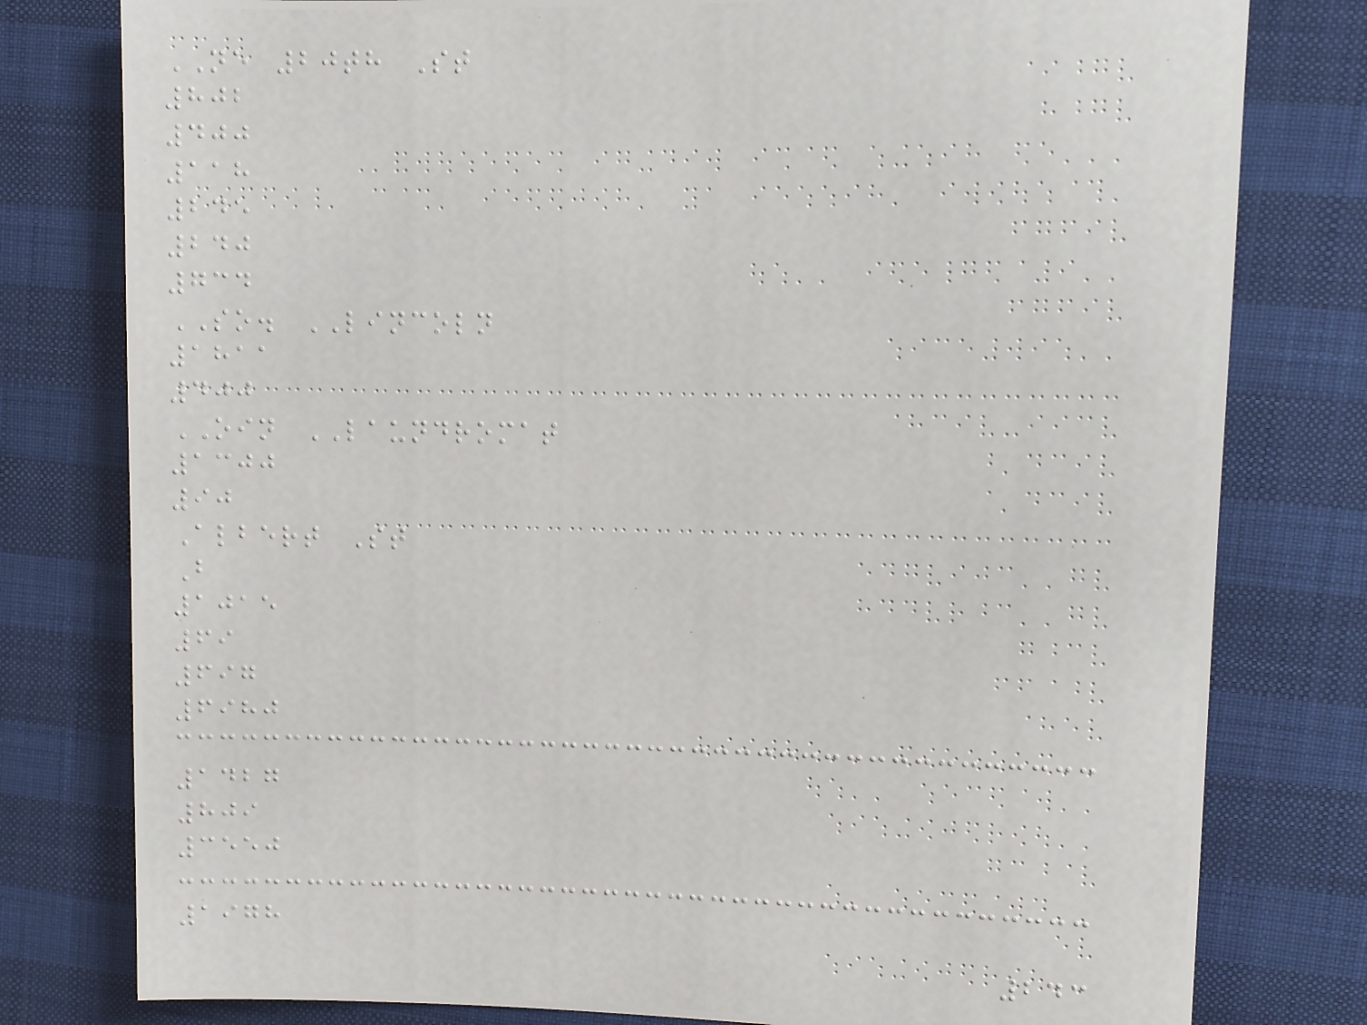NE 20th St
802
400
118
245
240
734
SO. LINCOLN
1811
400
OIN LAUNDROMAT
1300
90
Albert St
B
1015
69
697
6980
1427
809
3550
1978
243
